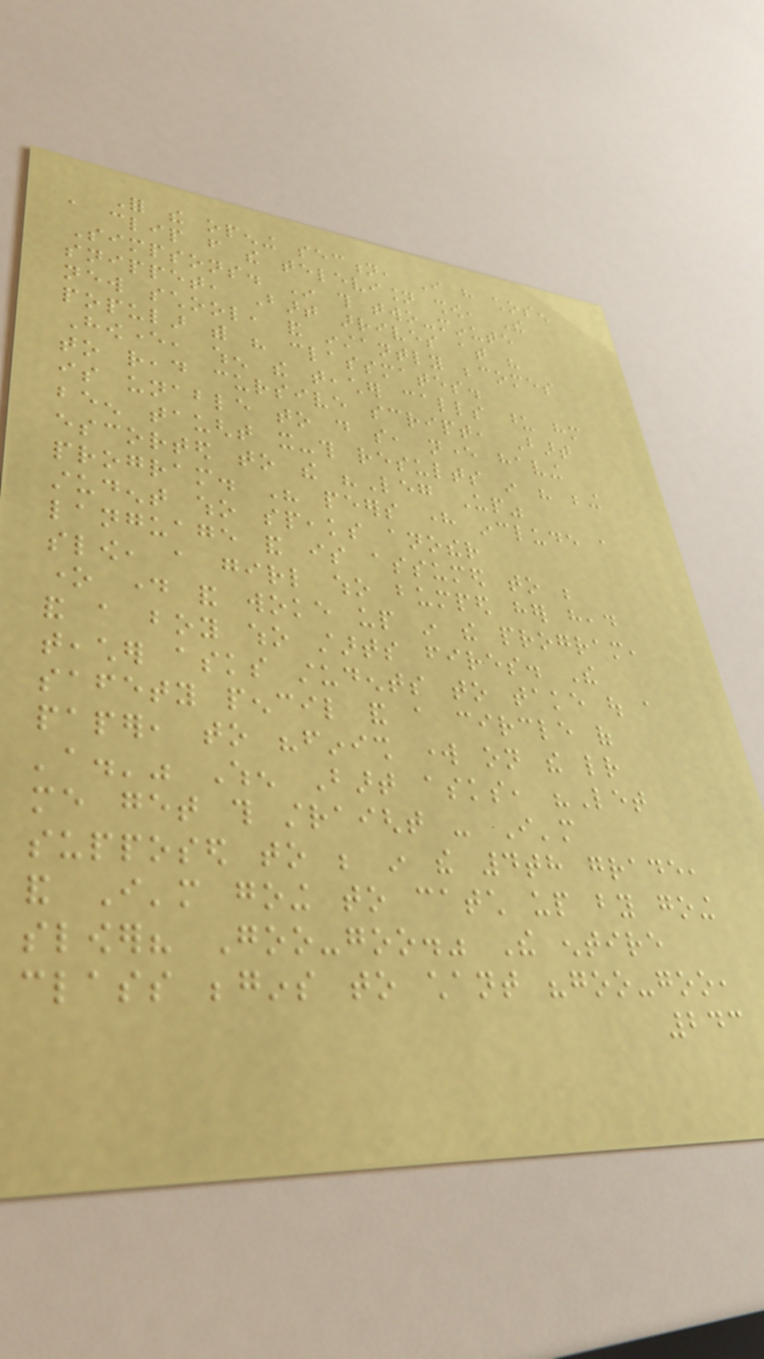For the opening section, I have chosen
a clip from the television show, The
Simpsons. In this two-minute
snippet, Bart arrives at his
new school, and instantly becomes
popular with his classmates.
However, when the teacher calls upon him
to read cursive script, Bart
is unable to do so, never having
been taught it-this results in his being
escorted to the "Leg Up"
program. His peers here include a
student who speaks another
language and is assumed to be
slow, a girl who bumped her head
one day and woke up in the program,
and a boy who starts fires. The
teacher asks students to take out a
safety pencil and a circle of
paper, to "finish work on the letter
'a.'" When Bart asks, "Let
me get this straight - I'm
supposed to be in the 4th grade,
and I'm going to catch up by going
slower? Goo-goo." The entire
class begins to chant "goo-goo,
243
